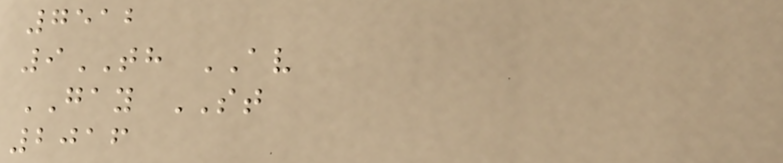7512
9TH AV
GAY ST
2016
